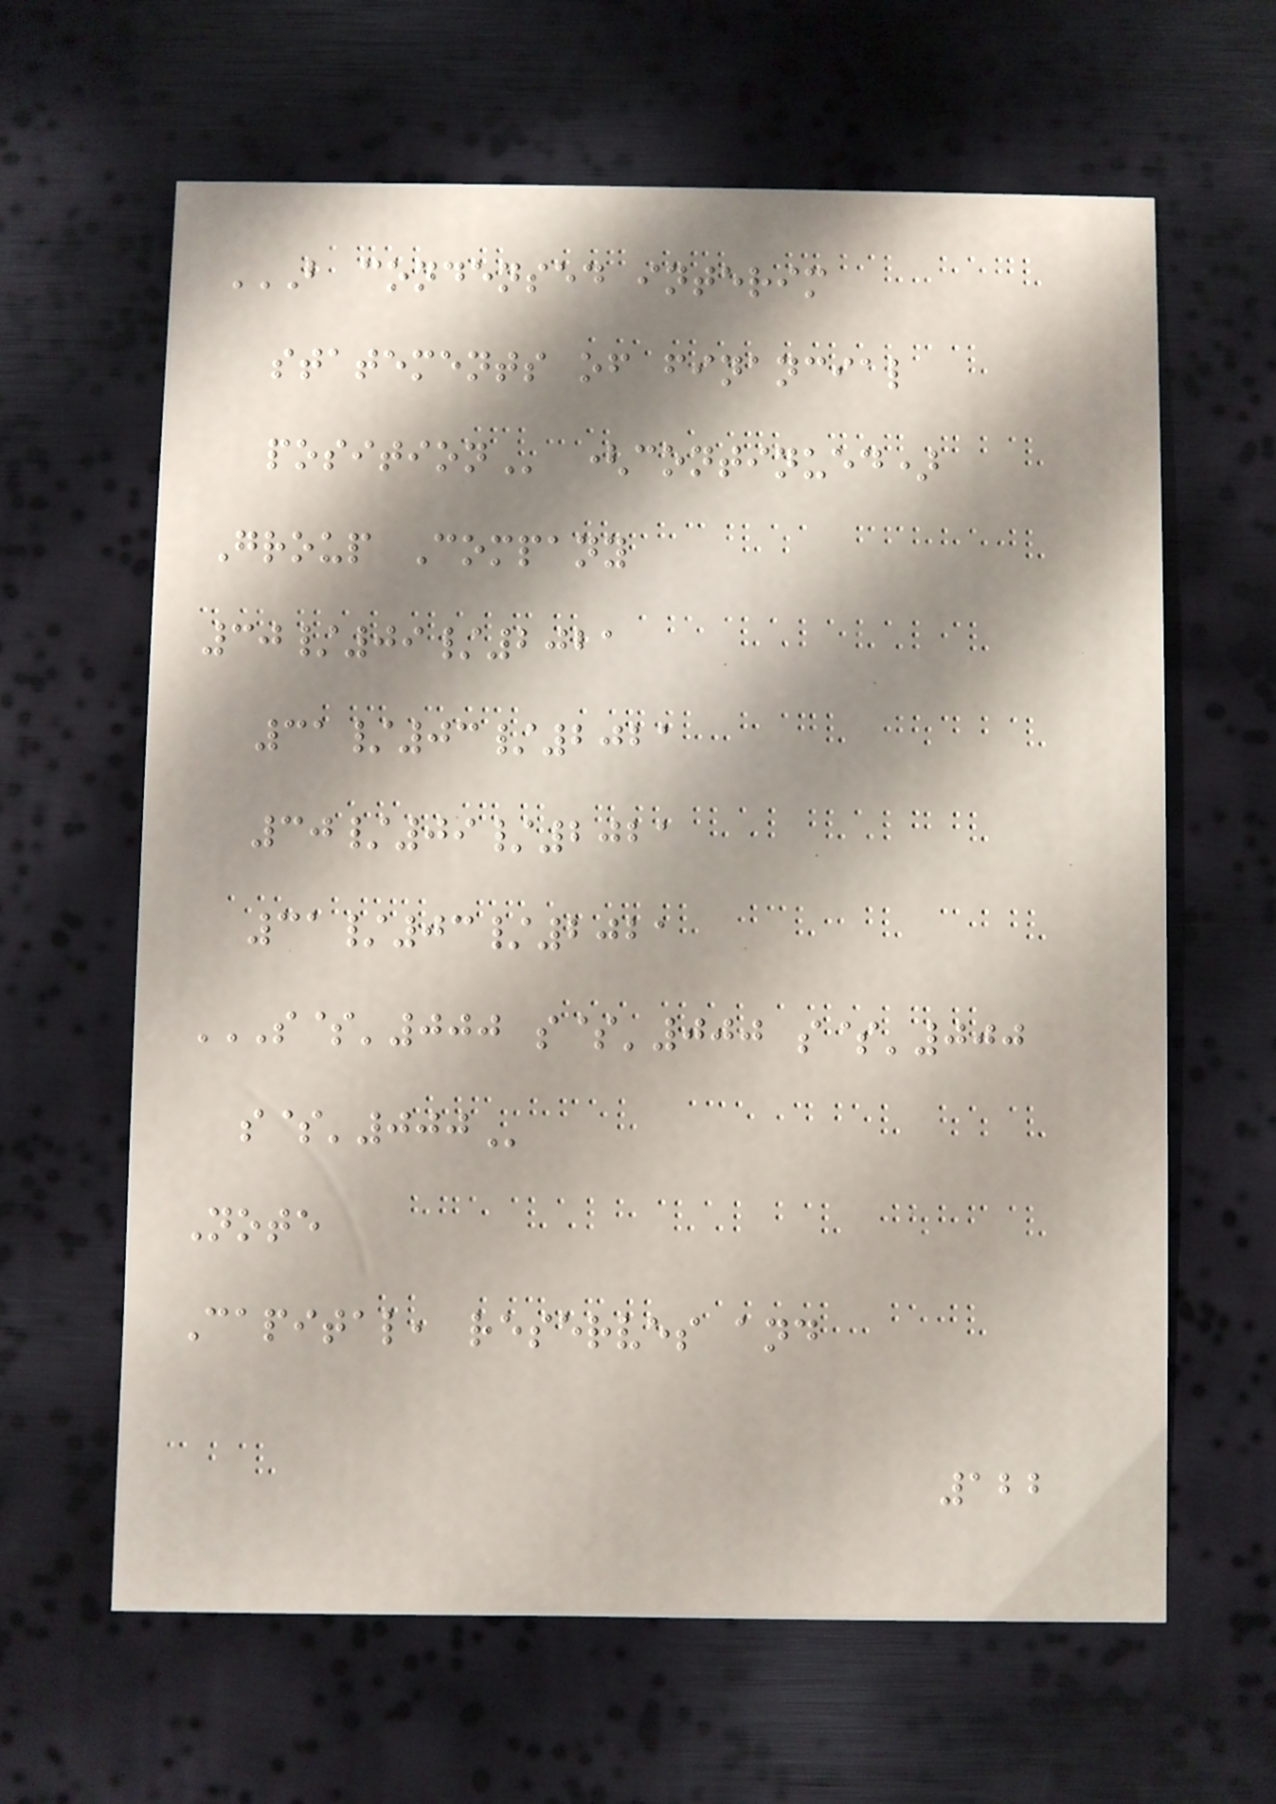B CONDENSED INTERIM
STATEMENTS OF FINANCIAL
POSITION (continued)
Group Company
30/09/2021
31/03/2021
30/09/2021
31/03/2021
S$'000 S$'000 S$'000
S$'000
Note
Capital, reserves and
122
